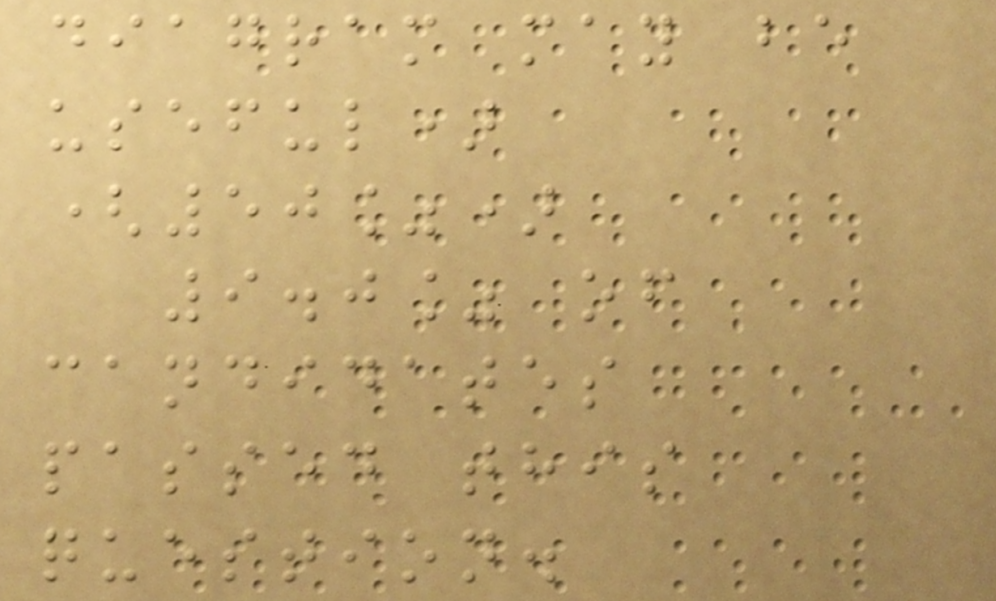diagram may be
useful)
(50%)
9.0% of
candidates
passed this
question.
